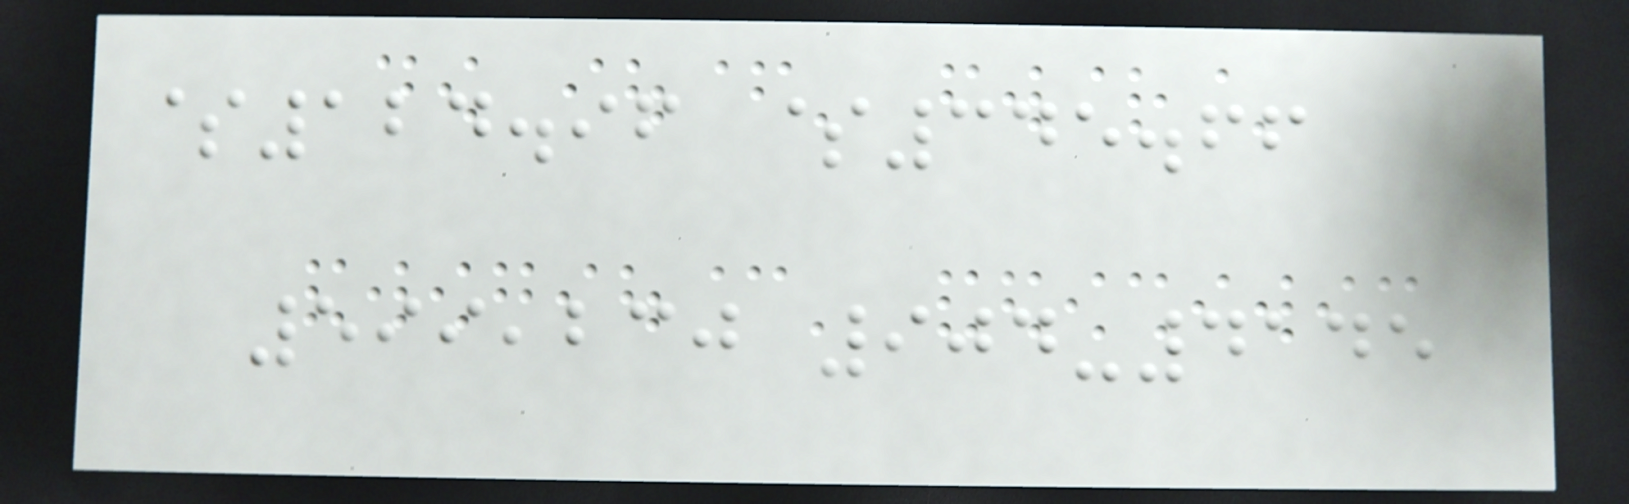$124.96 $345.66
599,230 904-4145
